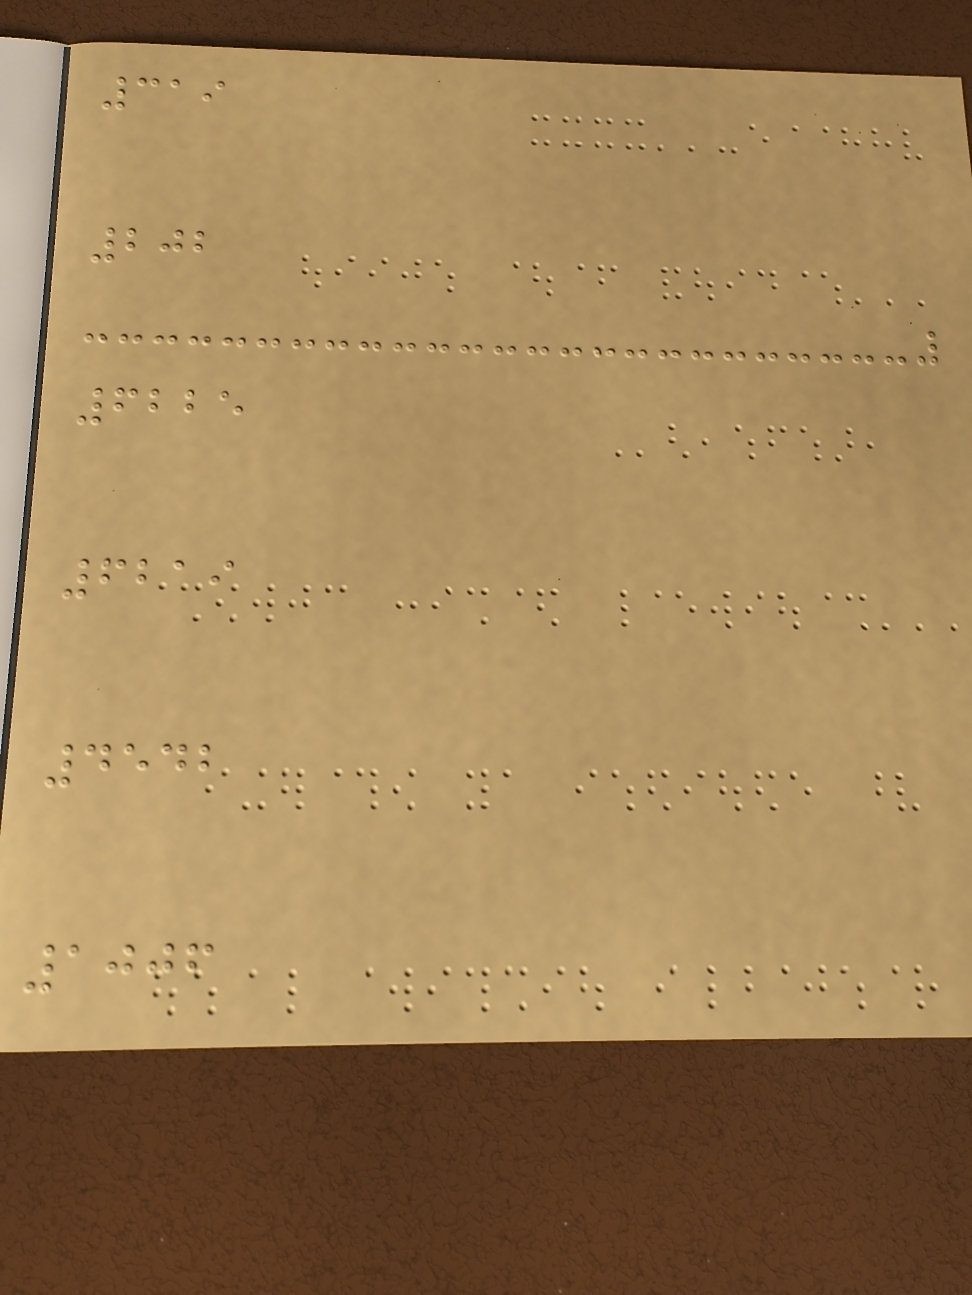319
202
6225
6219
4542
1006
